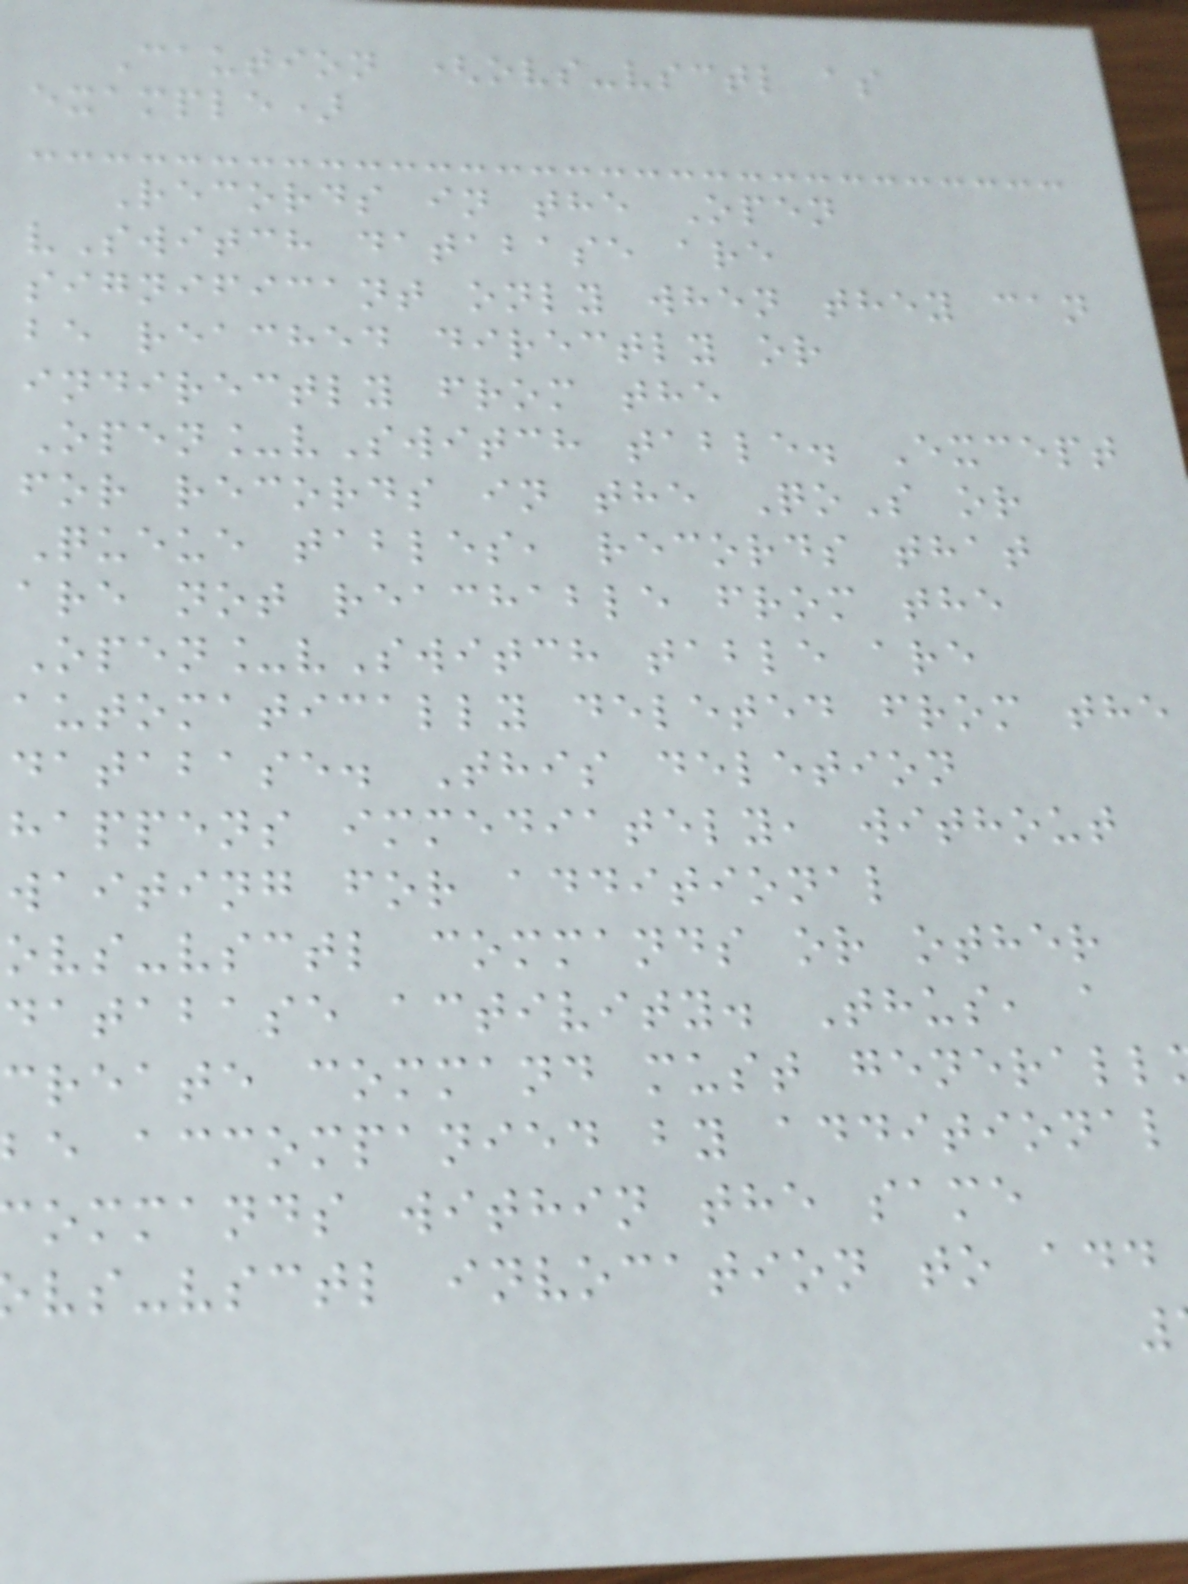Caution (ovs-vsctl as
example)
Records in the Open
vSwitch database are
significant only when they can
be reached directly or
indirectly from the
Open_vSwitch table. Except
for records in the QoS or
Queue tables, records that
are not reachable from the
Open_vSwitch table are
automatically deleted from the
database. This deletion
happens immediately, without
waiting for additional
ovs-vsctl commands or other
database activity. Thus, a
create command must generall
e accompanied by additional
ommands within the same
vs-vsctl invocation to add
